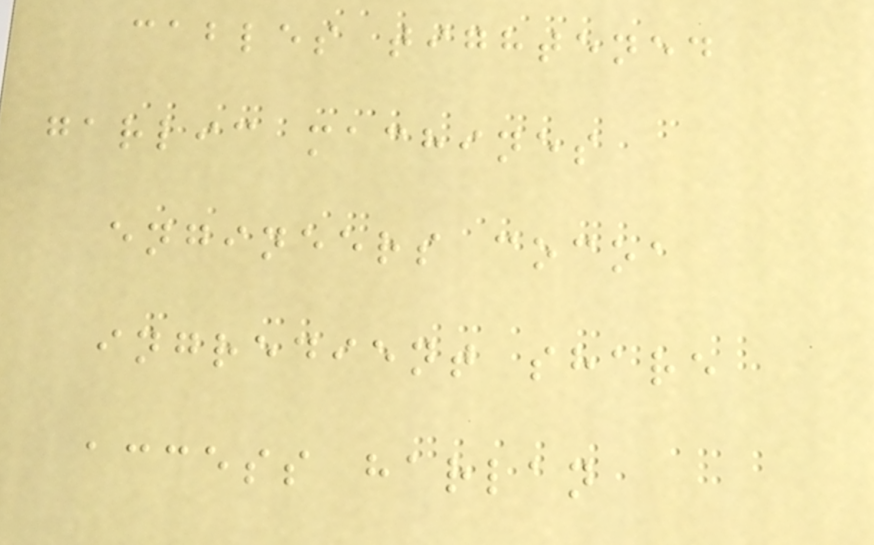cables tightened
garlic machines
engineers cocoa
ingredient share
access harlan
